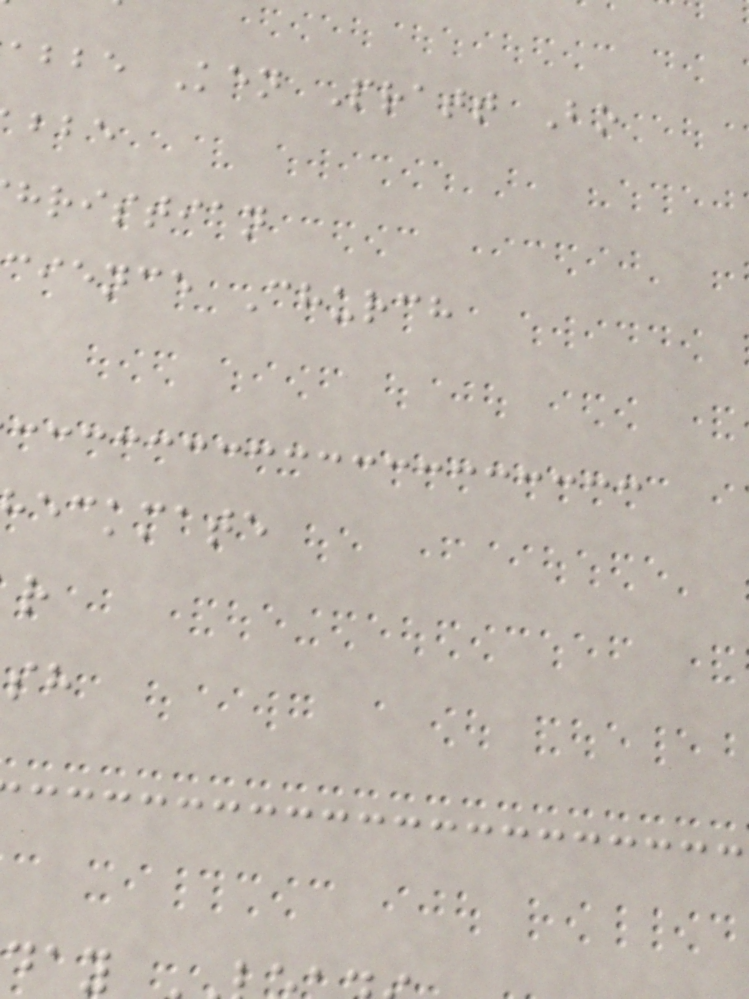abbe Ken Pratt Bo
hristian
cience Church
eckmate
